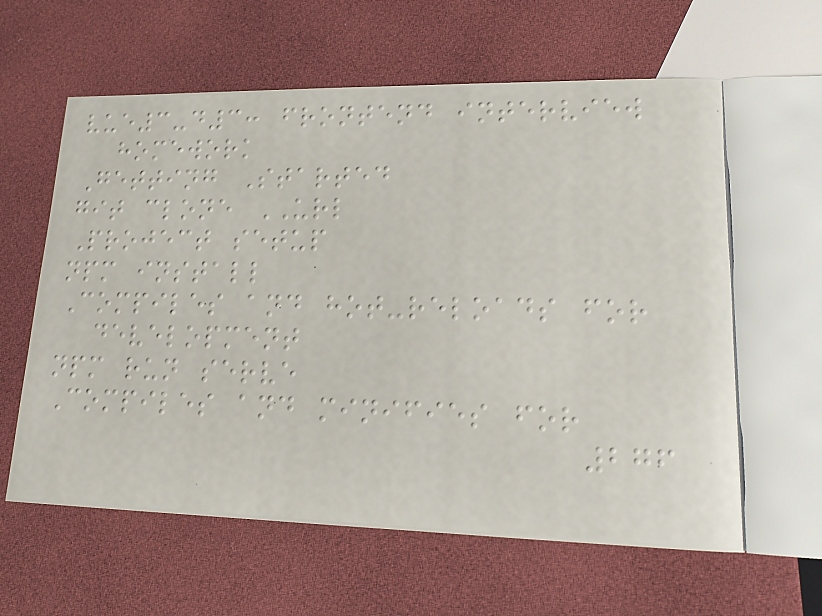vue3-d3: frontend interview
homework
Getting Started
git clone URL
Project setup
npm install
Compiles and hot-reloads for
development
npm run serve
Compiles and minifies for
276
